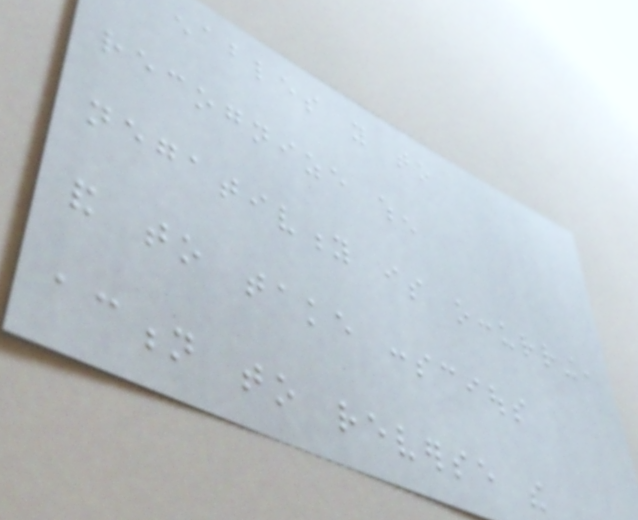enables you to
recognize when
negativity is occurring,
and to take conscious
action to reverse the
